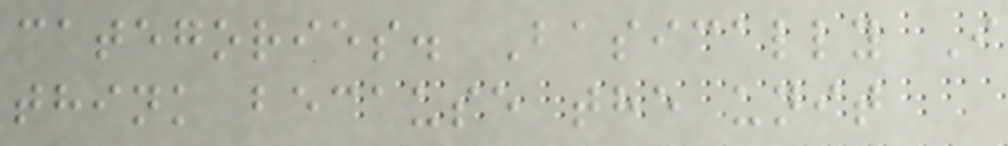categories. Basically I
think because the unit
